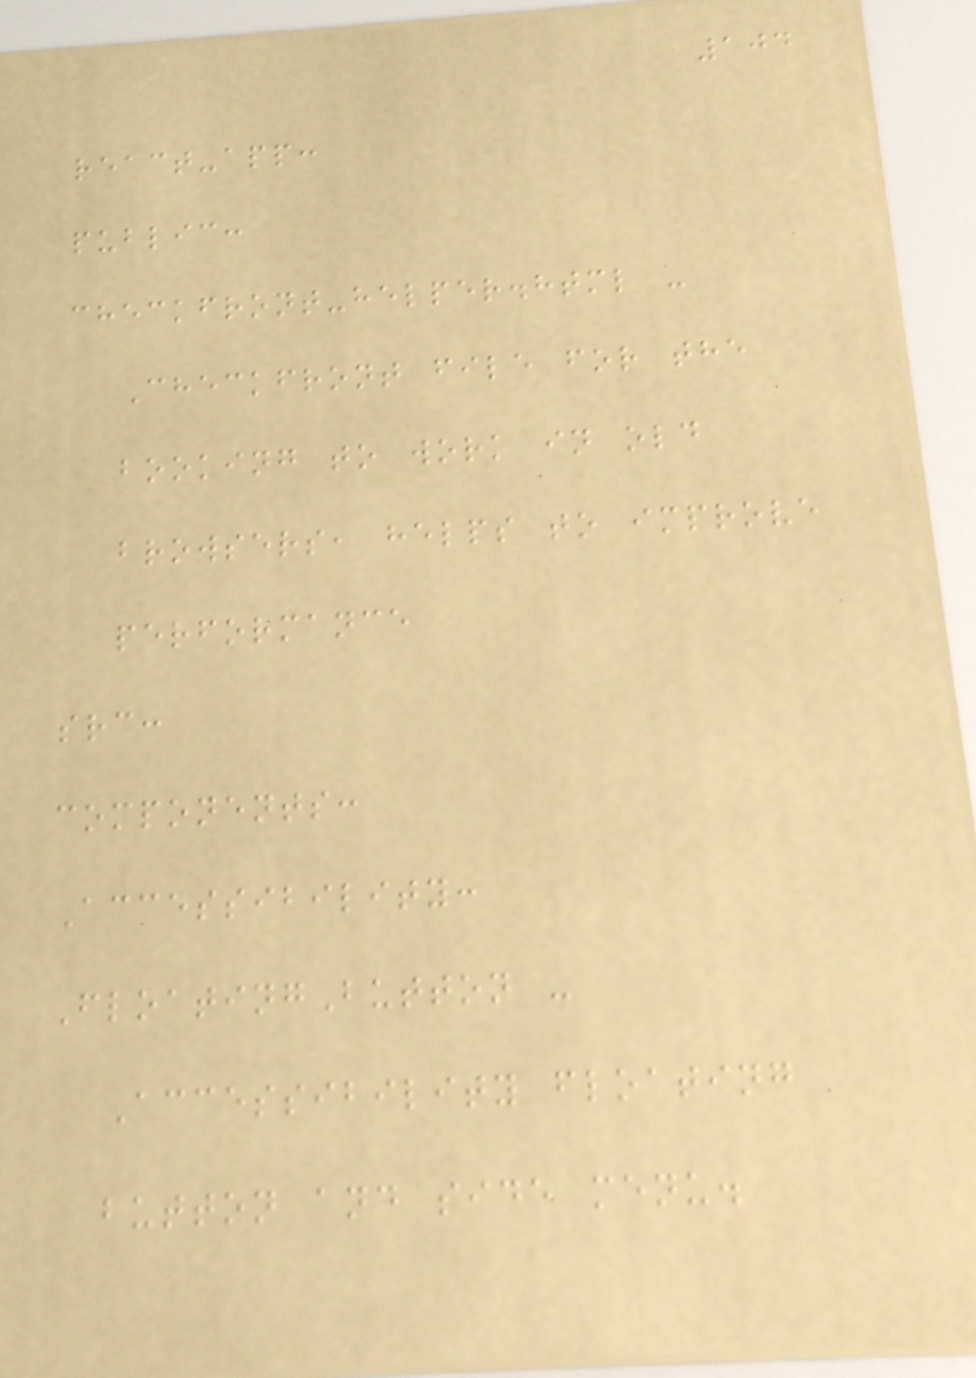104
react-app:
public:
checkfront-helper.html -
Checkfront file for the
booking to work in old
browsers, helps to improve
performance
src:
components:
Accessibility:
FloatingButton -
Accessibility floating
button and side menu.
